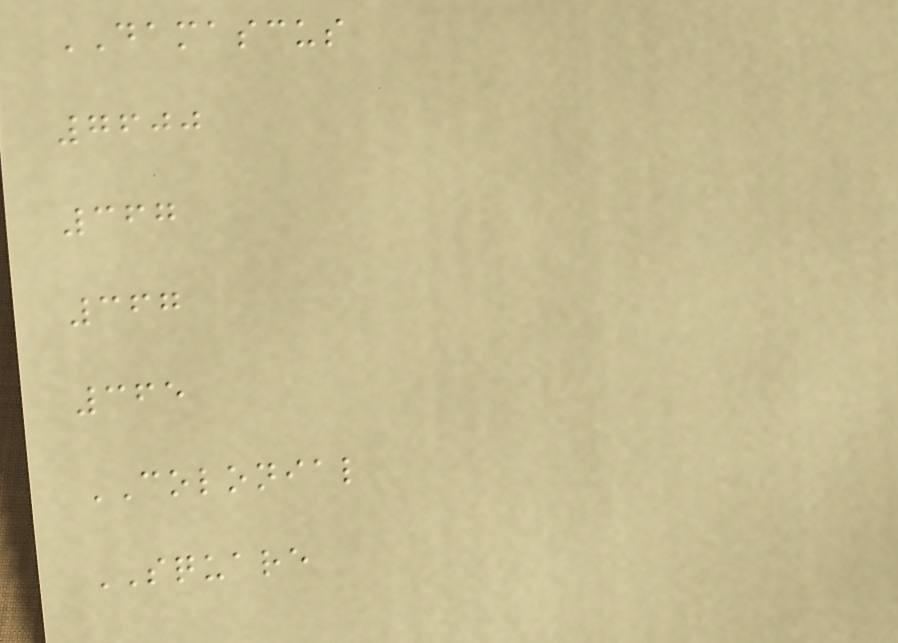DAMASCUS
7600
367
367
365
COLONIAL
SQUARE
